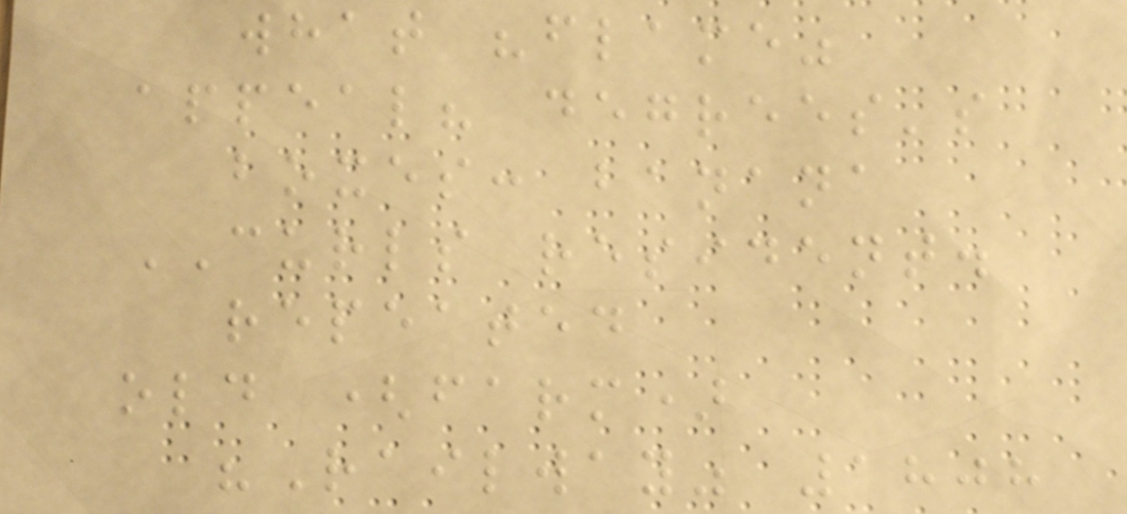what "flame"
appeal? degrees's
boxes: banana
CURLS resident.
repeated
old (farm)
"Railway" 1808
